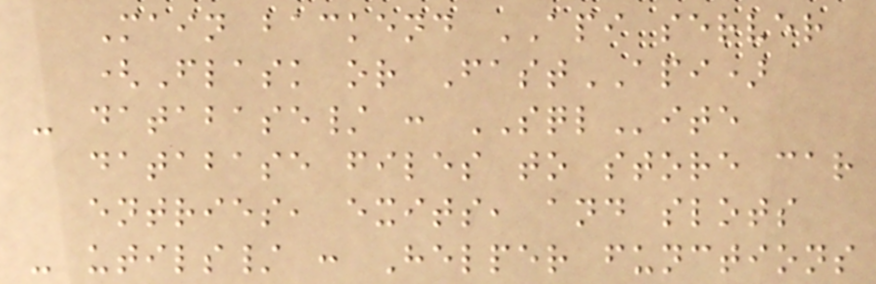Main backend API server
(Flask or FastAPI)
- database/ : SQLite
database files to store car
entries, exits, and slots
- utils/ : Helper functions
